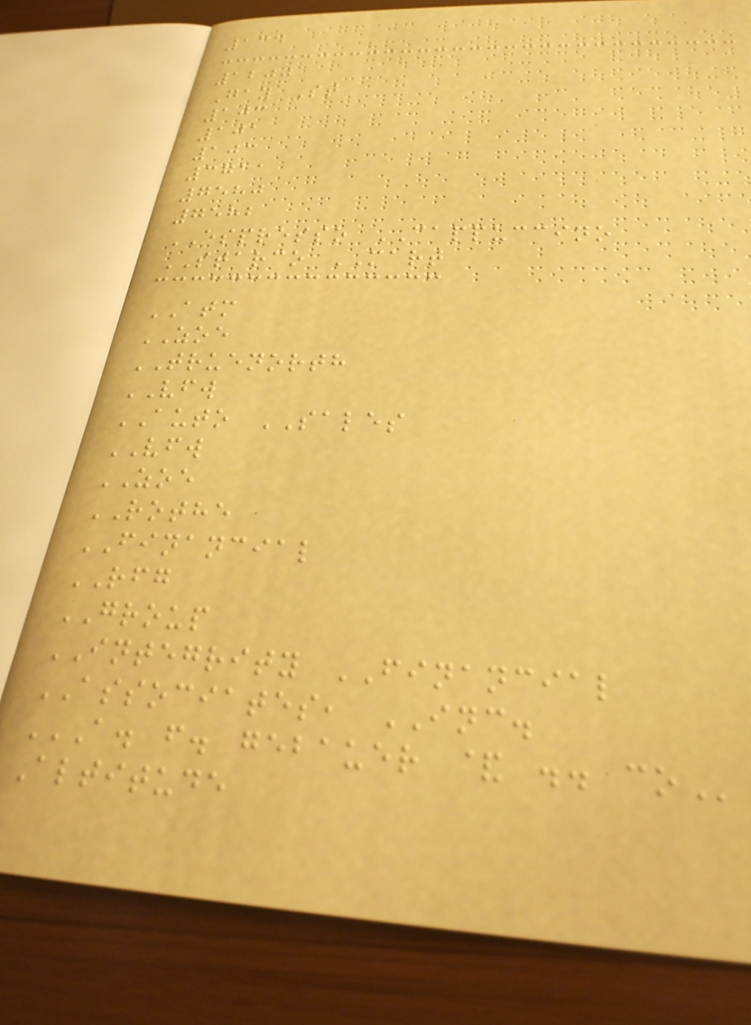134
1200
Gay St
103
101
103
3711
7580
7582
ESPRESSO CAPPUCCINO
STARCO MART
ATM
ZOE
TRUENORTH
VFW
AUTO SALES
VFW
ZOE
ROTHE
FINANCIAL
RFG
GROUP
INTEGRITY FINANCIAL
ASSOCIATES, INC.
A. F. GEBAUER & .. CO
Altitude
